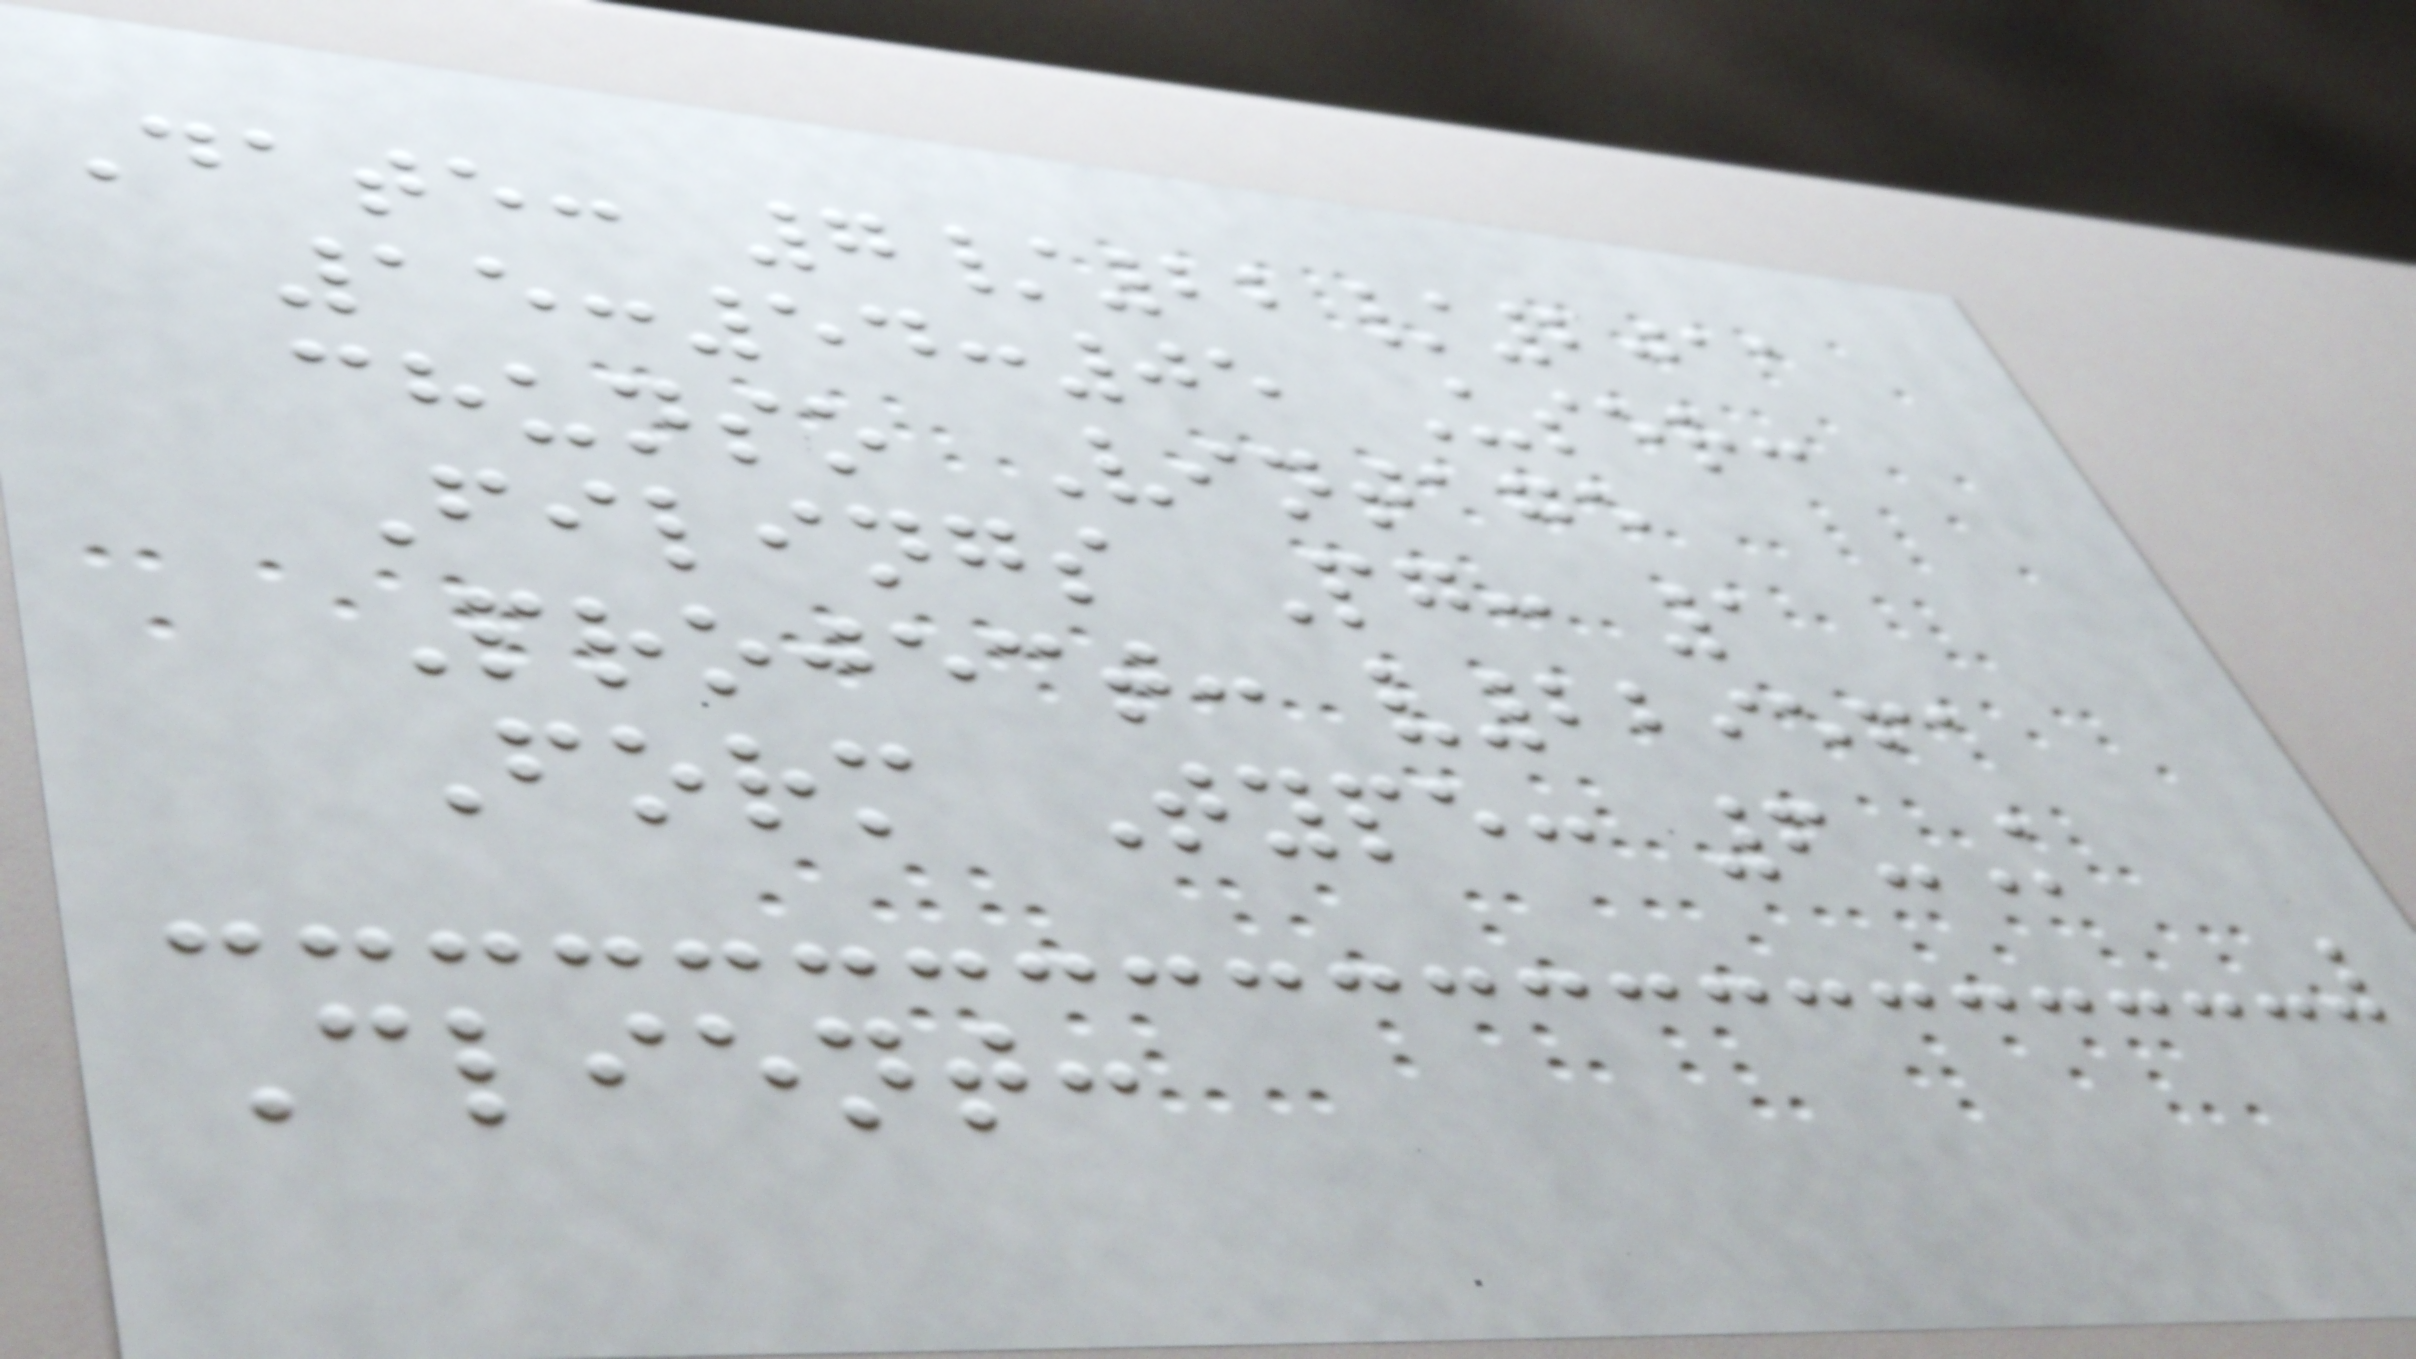Date: 7/22/2011
15:54:05 User:
chunso Vintage
Filings Pg: 1
Project: v229561
Form Type: 6-K
Client:
